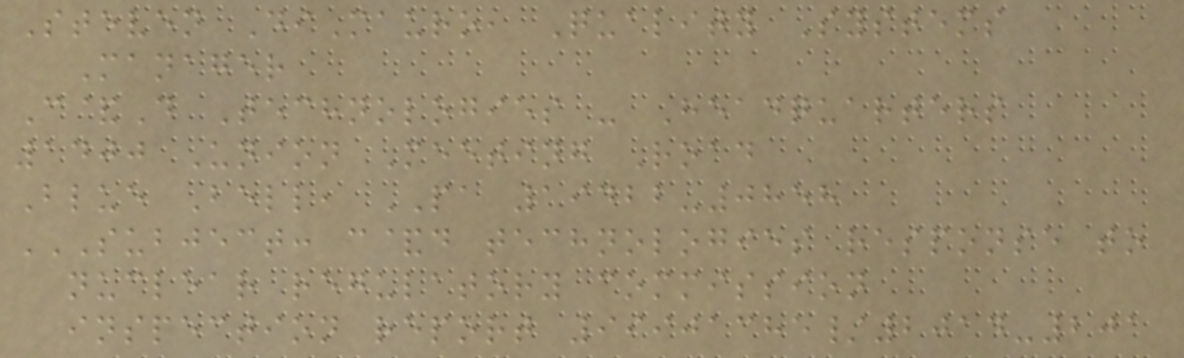Steven DiMauro, Quality Systems
Manager
C&D Technologies - Headquarters
1400 Union Meeting Road
Blue Bell, PA 19422-0858
SUBJECT: C&D TECHNOLOGIES RESPONSE TO
NUCLEAR REGULATORY COMMISSION
INSPECTION REPORT 99901385/2014-201
